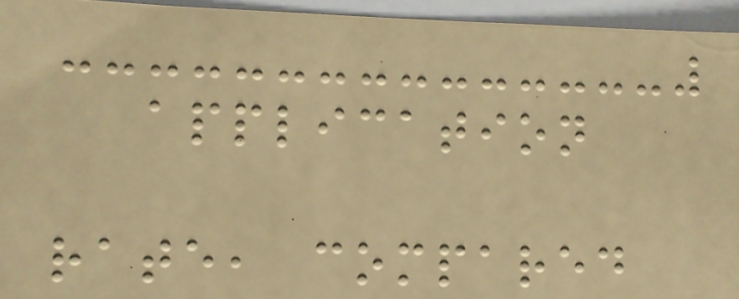application
rate, compared
